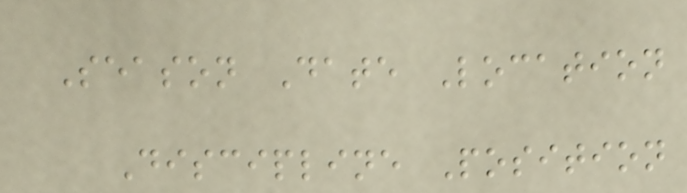Season Date Location
Discipline Position
